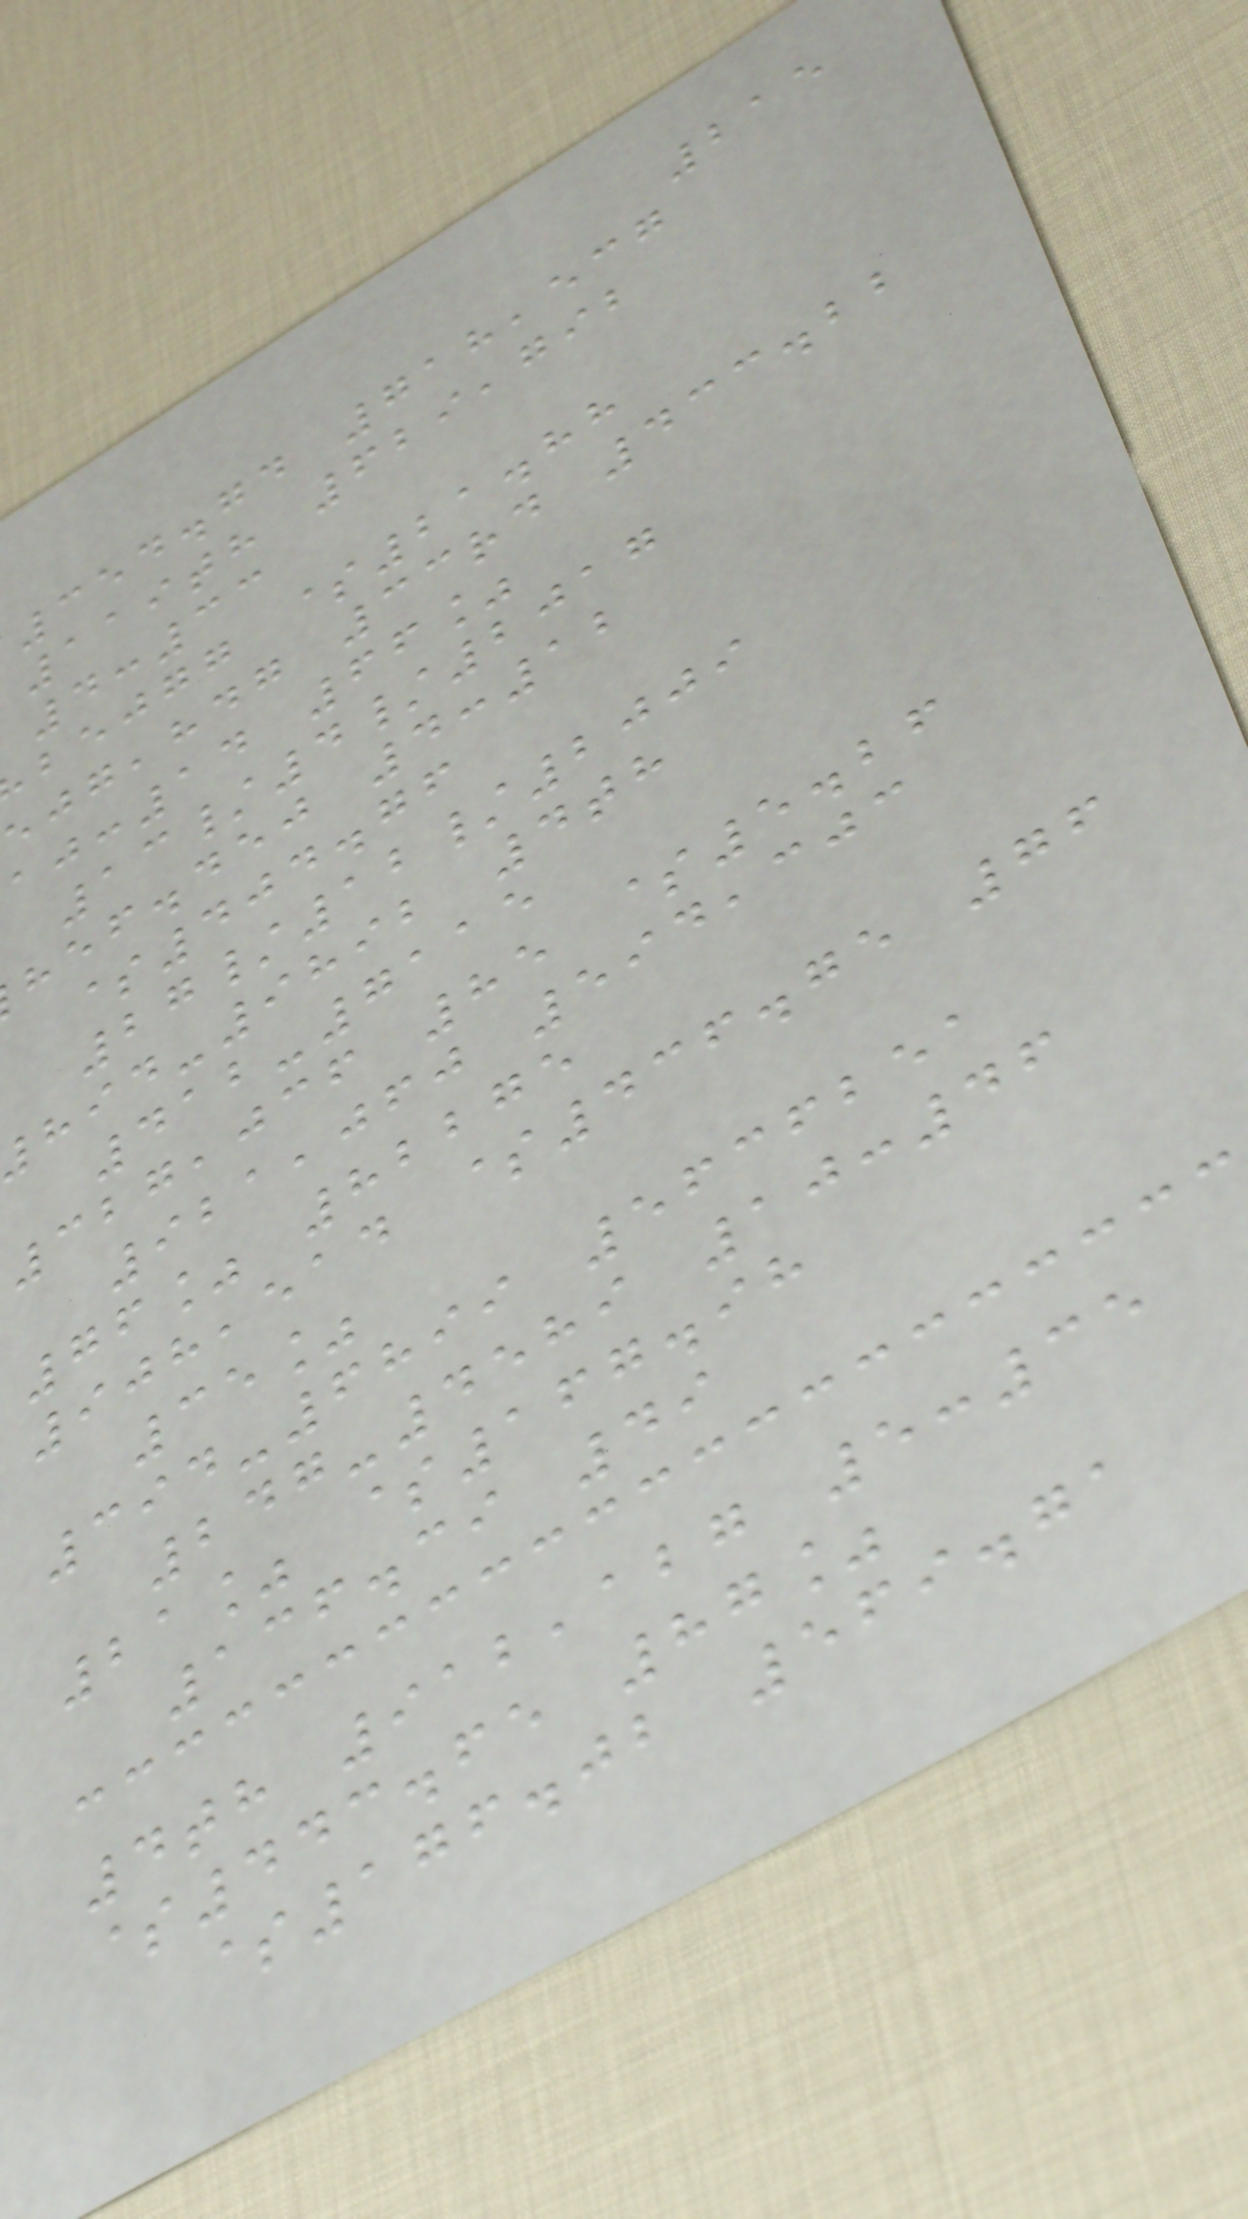215
354.74 718,537
119th 629,792
4:33
bejgg $21.88
,hdg 33rd 433.22
:14 66%
13/4/2017
hef.dej 4:12
$404.76
27/12/2009
-9892 4th
412-7115
327,036 85 $5.26
921,060 594,303
76% 82275
908,514 $436.75 76
35%
394-6899 5636251
247-4589 10:46
21% $167.98
136.39 49
4th 912,127 5:35
$443.65 87%
$176.02 569.71
